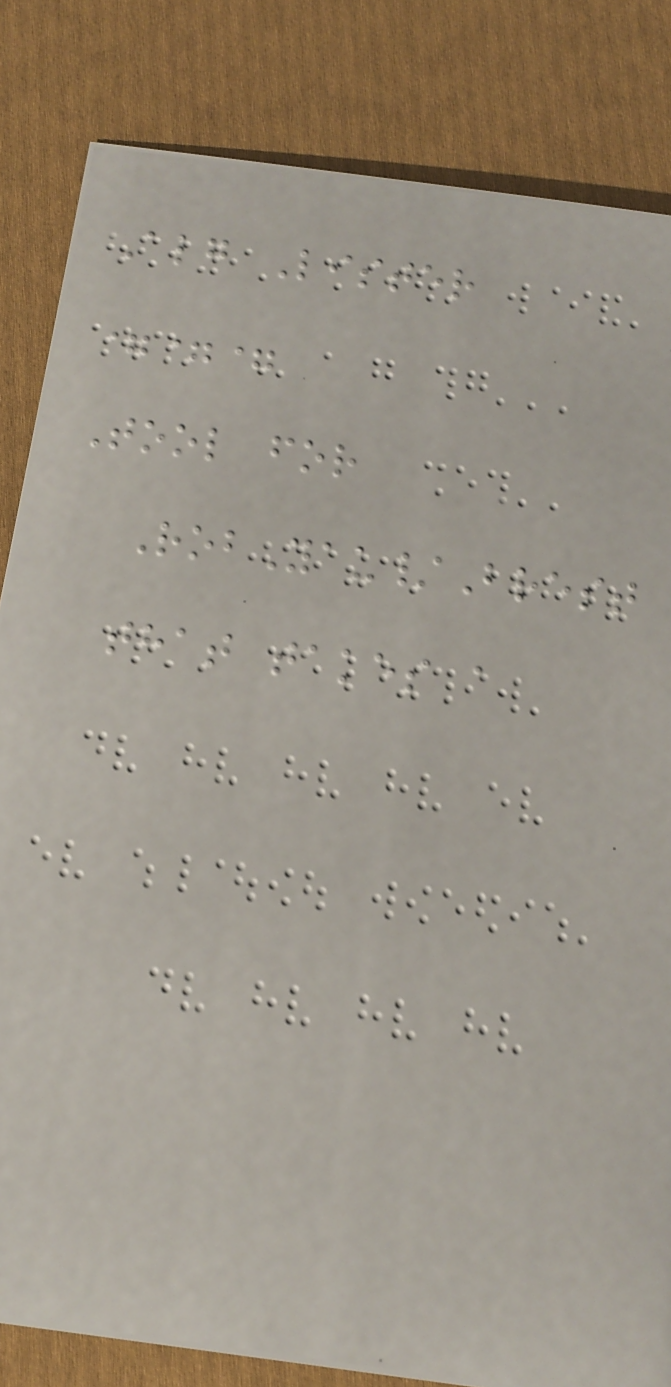Alg Lister
===
Tool for
RobYau/Brest
that takes a
